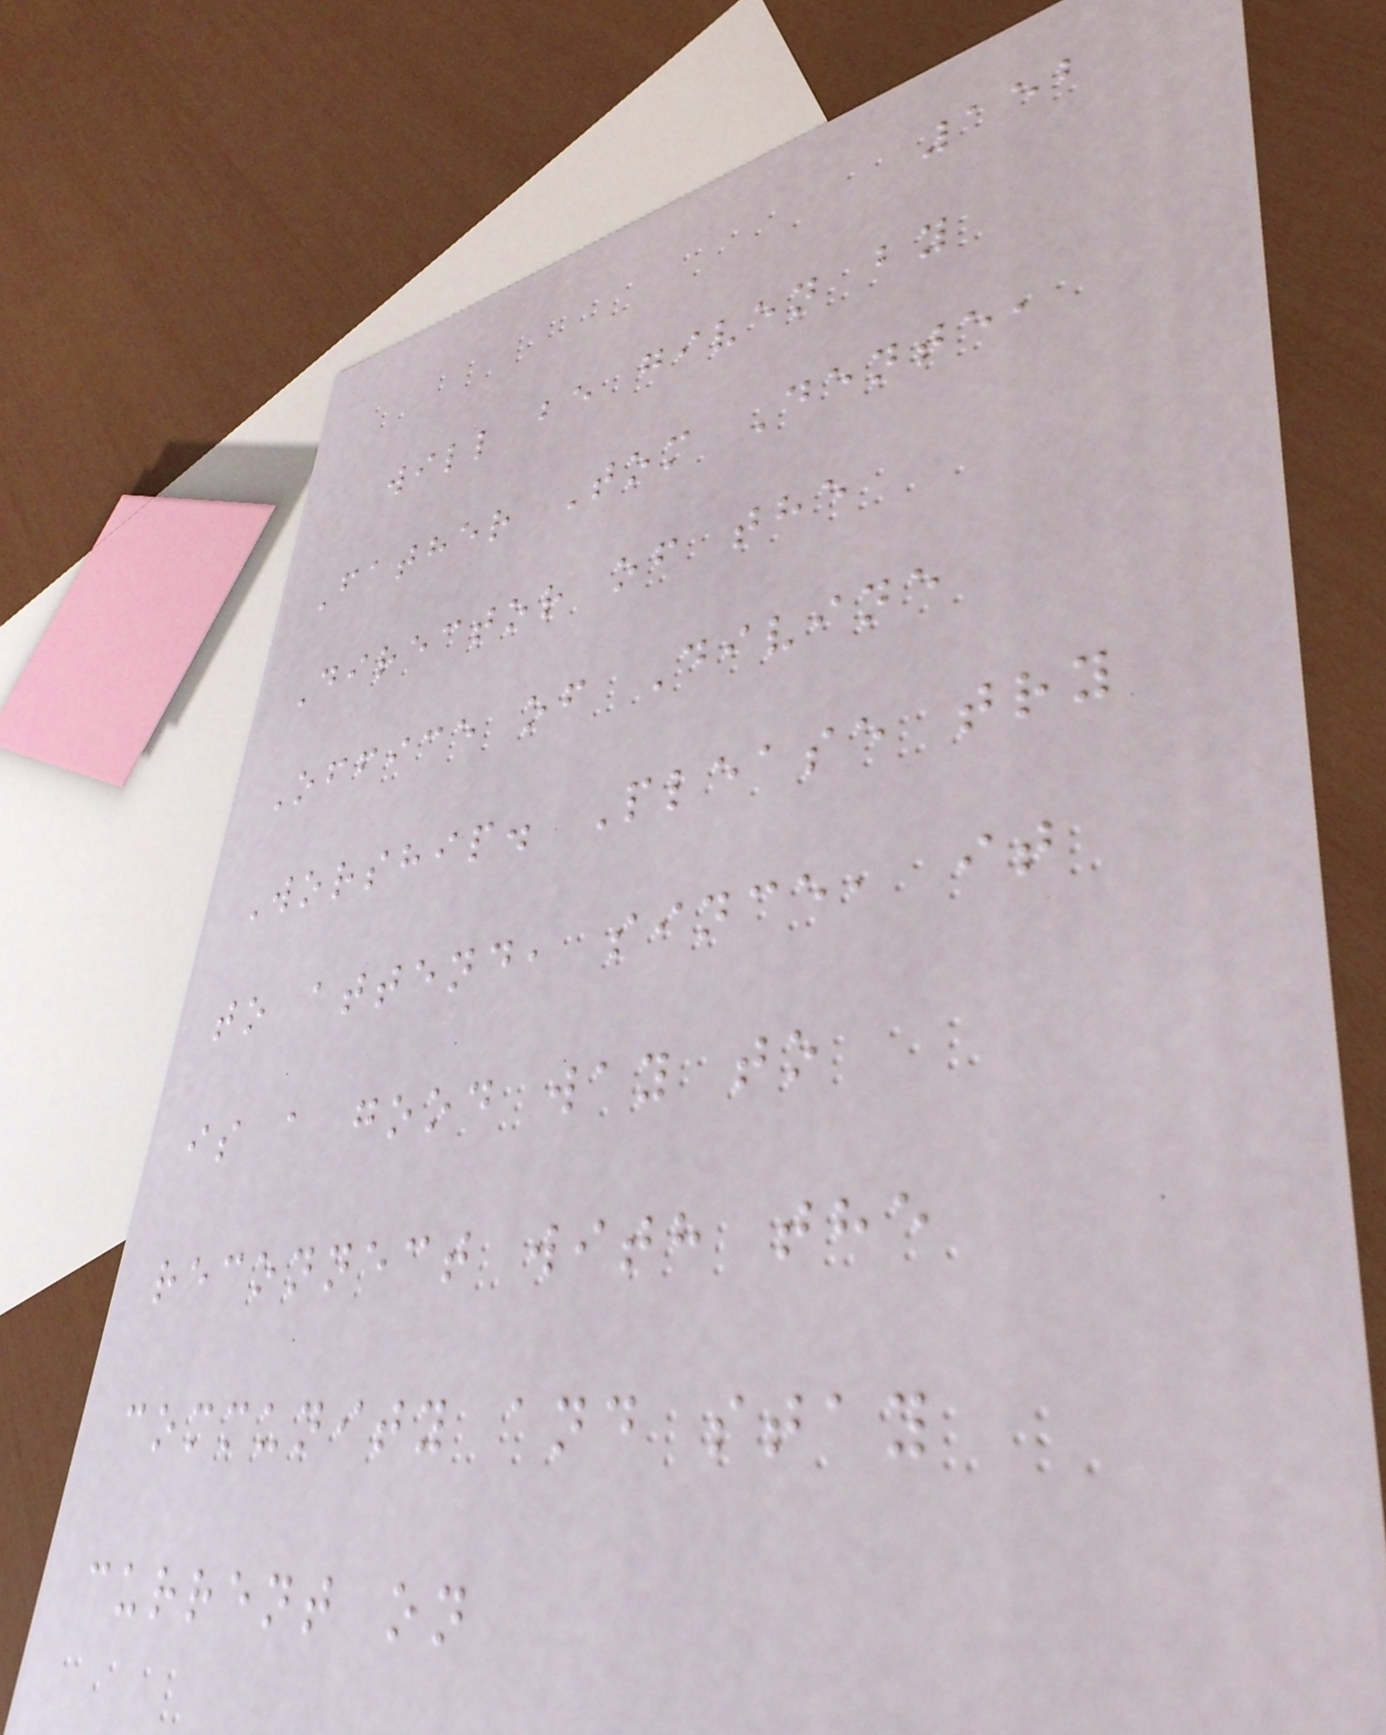152
will be given by
Father Tom Dente,
Director of the
Office of Divine
Worship. Please try
to attend, since, it
is a good way to
reconnect with the
community and stay
current on
